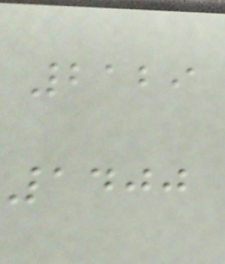2129
1400
